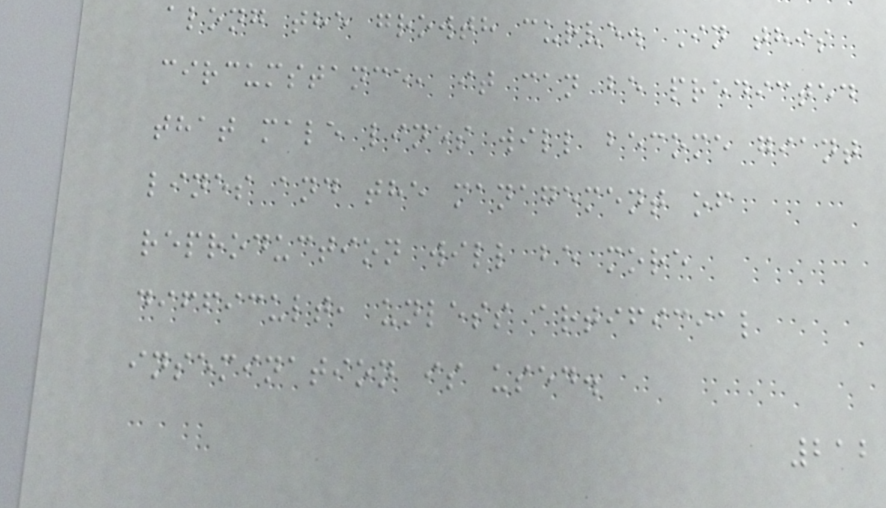along the growth curve. In this
circumstance, it can be predicted
that male lines will become giant
lines and the management of
reproduction will be more
difficult, unless artificial
insemination is used.
212
